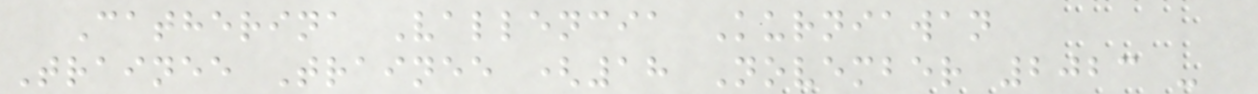Catherina Vallencia Kurniawan
Trainee Trainee (18 November 2023 -
